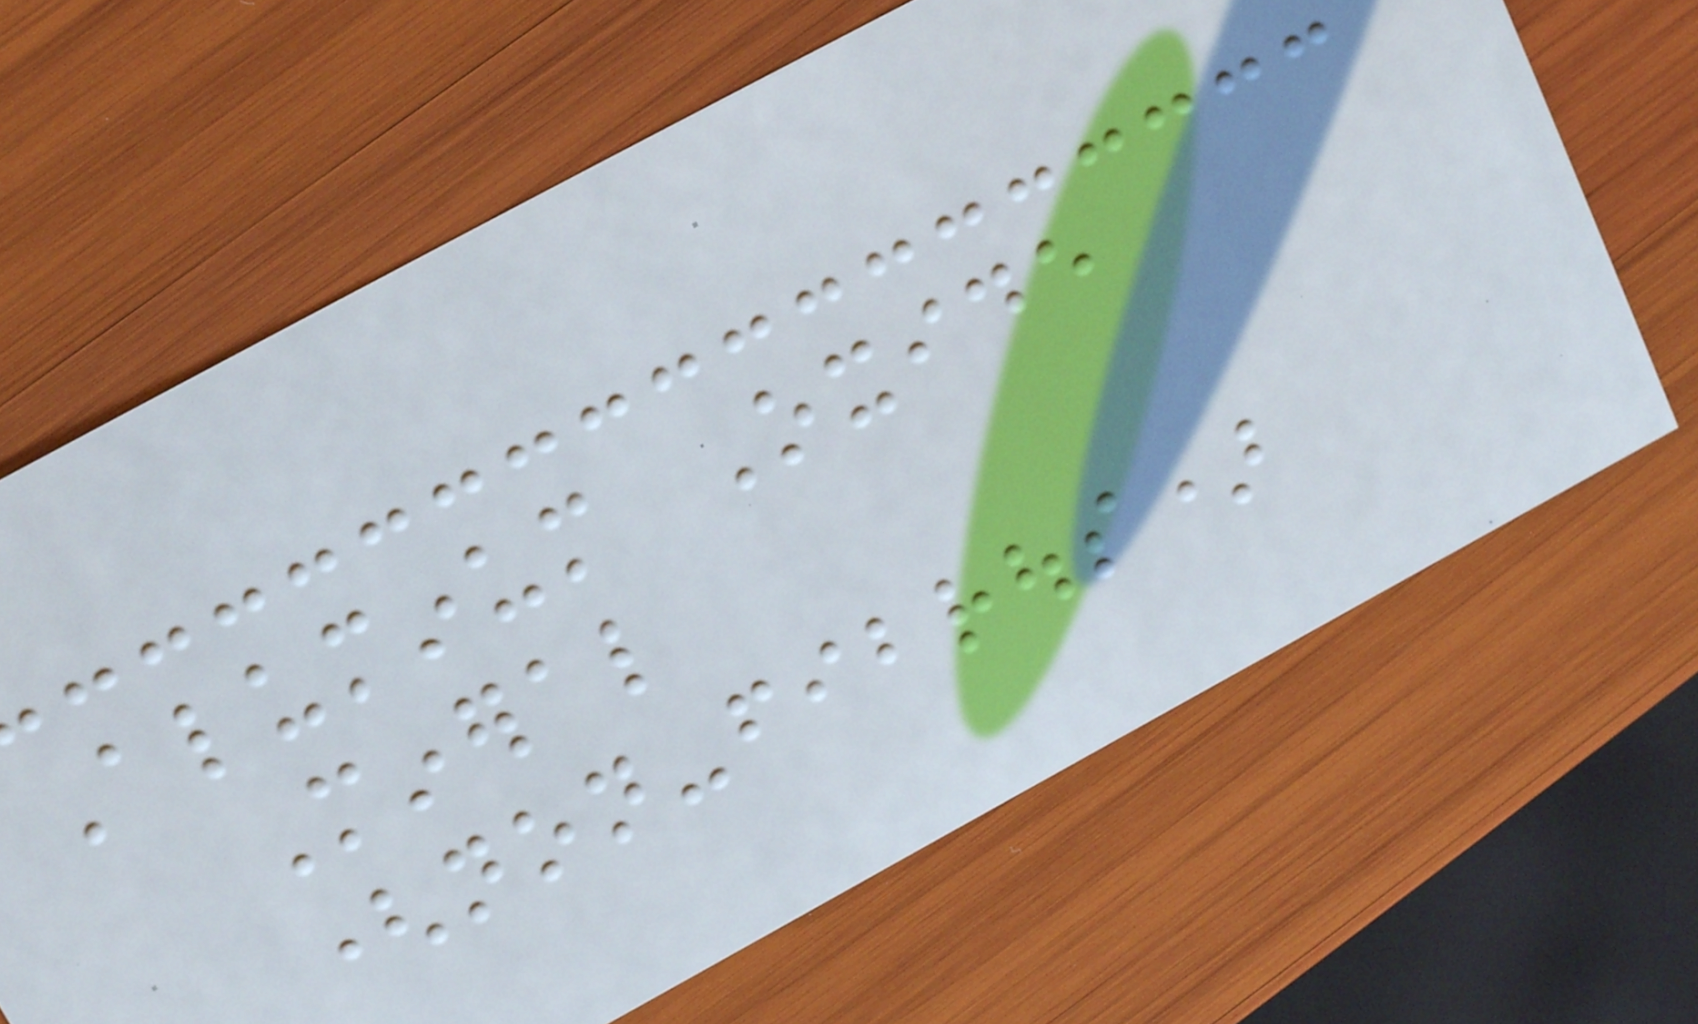Aluminum Oxide
Mineral
(non-fibrous)
